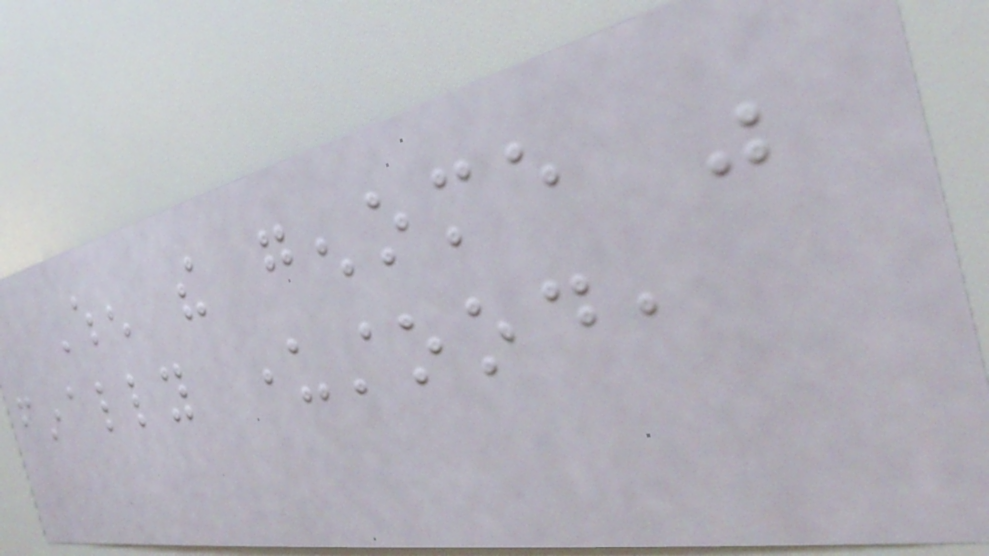When the genome was
finally understood,
